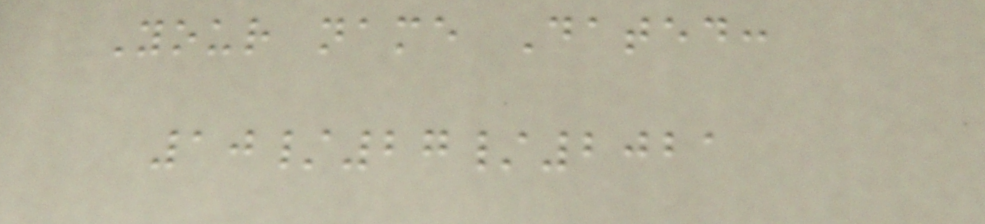Your name Dated:
10/27/2021
